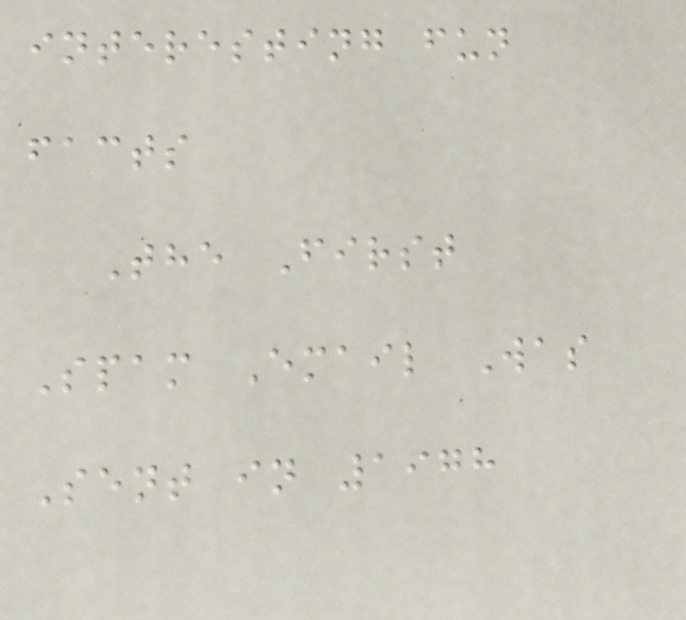interesting fun
facts
The First
Spam Email Was
Sent in 1978
